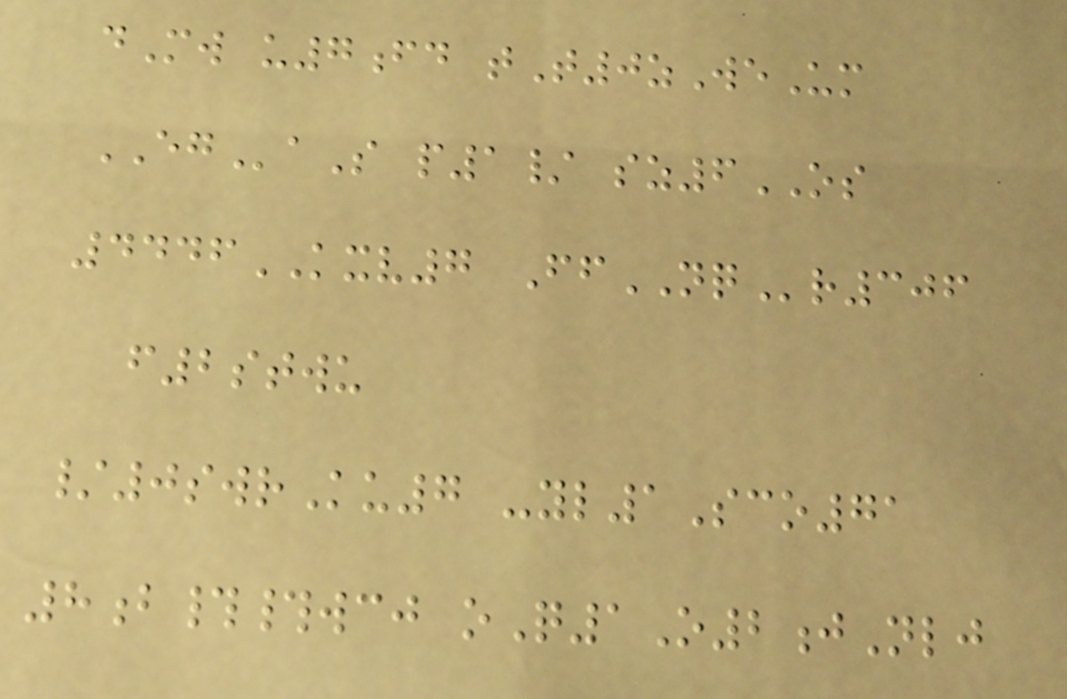dMw u7fd tT0zWeUm
EGaS p1/ sz6OS
4446KXV7 FfNQr306
f2stwu
/0swrKu7 -yl1Sco71
8b##wcj oQ1O2jNlj
